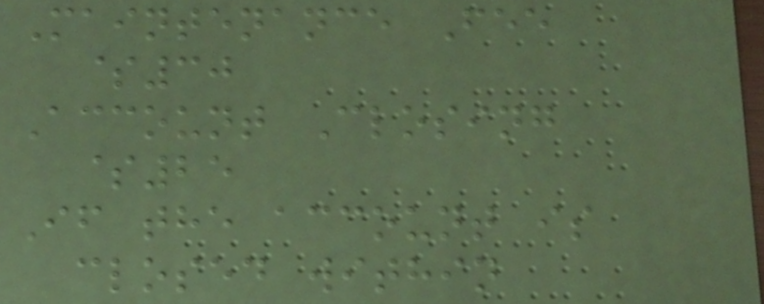Maintenance Fee
$30
Account Closing
$25
If the account is
closed within
